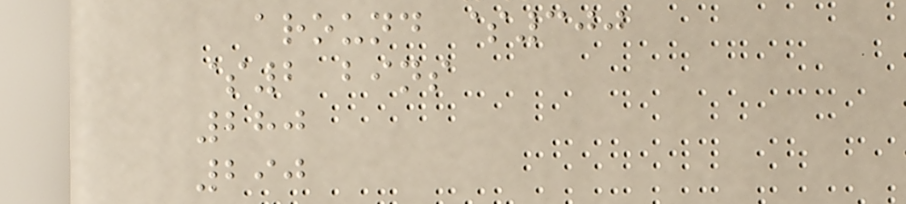around $300
$2 bins
280
290
